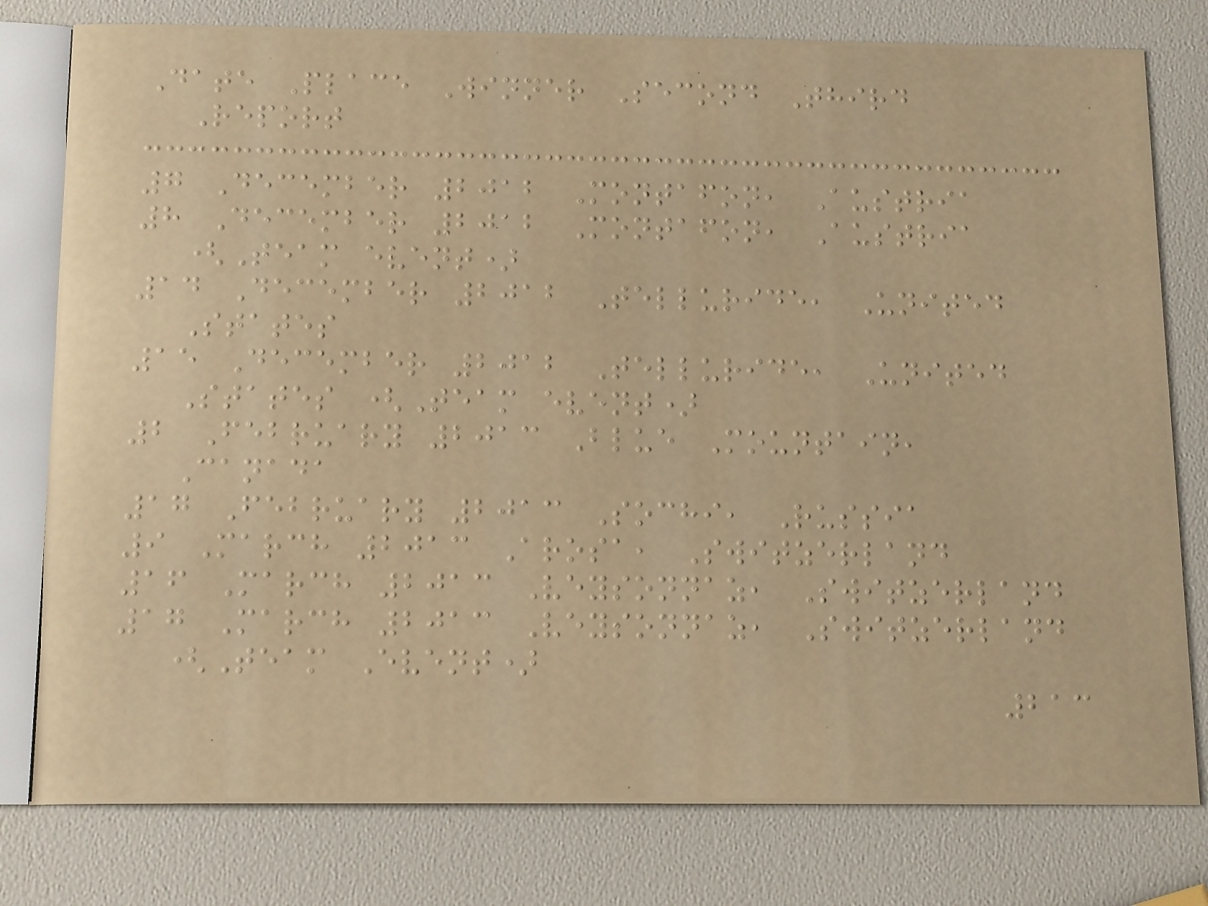Date Place Winner Second Third
Report
7 December 2012 Montafon, Austria
8 December 2012 Montafon, Austria
(Team event)
14 December 2012 Telluride, United
States
15 December 2012 Telluride, United
States (Team event)
2 February 2013 Blue Mountain,
Canada
17 February 2013 Sochi, Russia
9 March 2013 Arosa, Switzerland
16 March 2013 Veysonnaz, Switzerland
17 March 2013 Veysonnaz, Switzerland
(Team Event)
213
